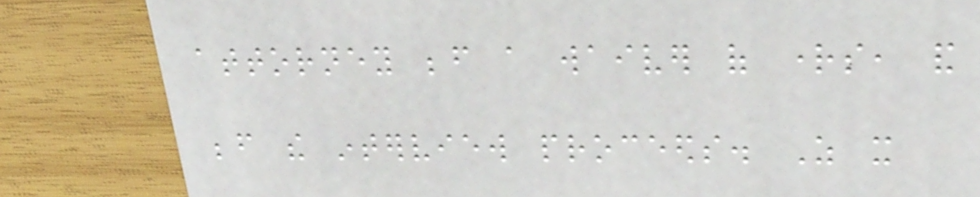attorney before a waiver of rights, and
before the interview proceeds. As it
